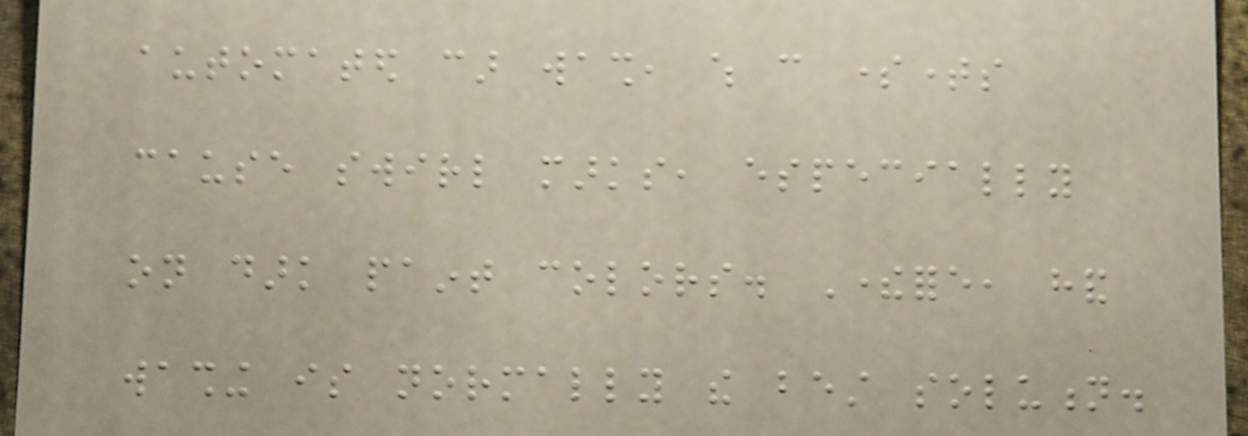automated car wash, which can sometimes
cause swirl marks, especially
on dark paint colors. Therefore, hand
washing is normally the best solution.
